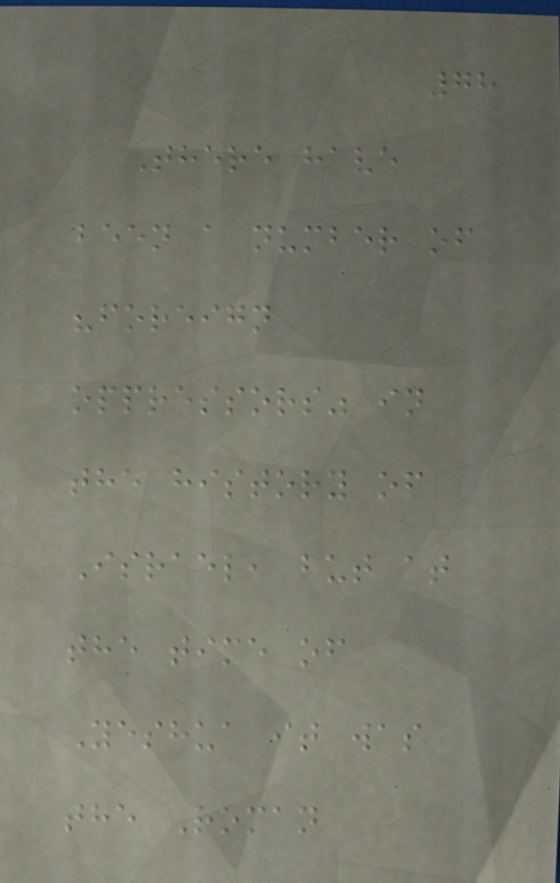78
There have
been a number of
"foreign
oppressors" in
the history of
Israel, but at
the time of
Yeshua it was
the Roman
